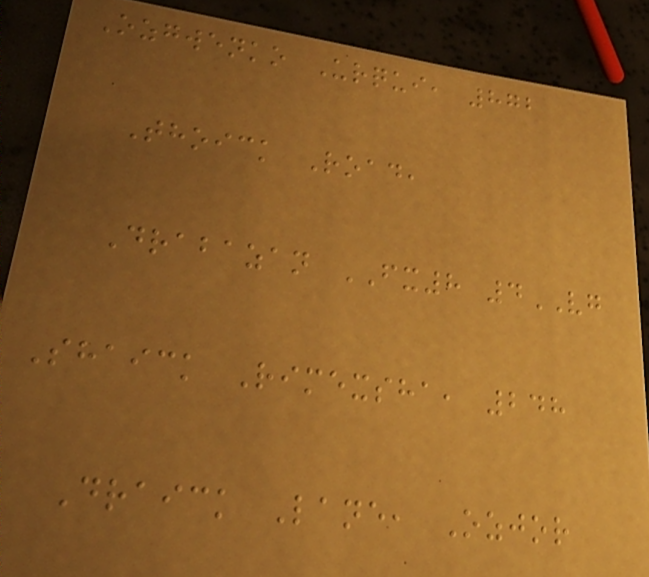Ozgwenko Urqui, 872
Thoick Road,
Drabazan FX8 4VG
Shaick Rimexsha, 248
Draick Lane, Ozjor
